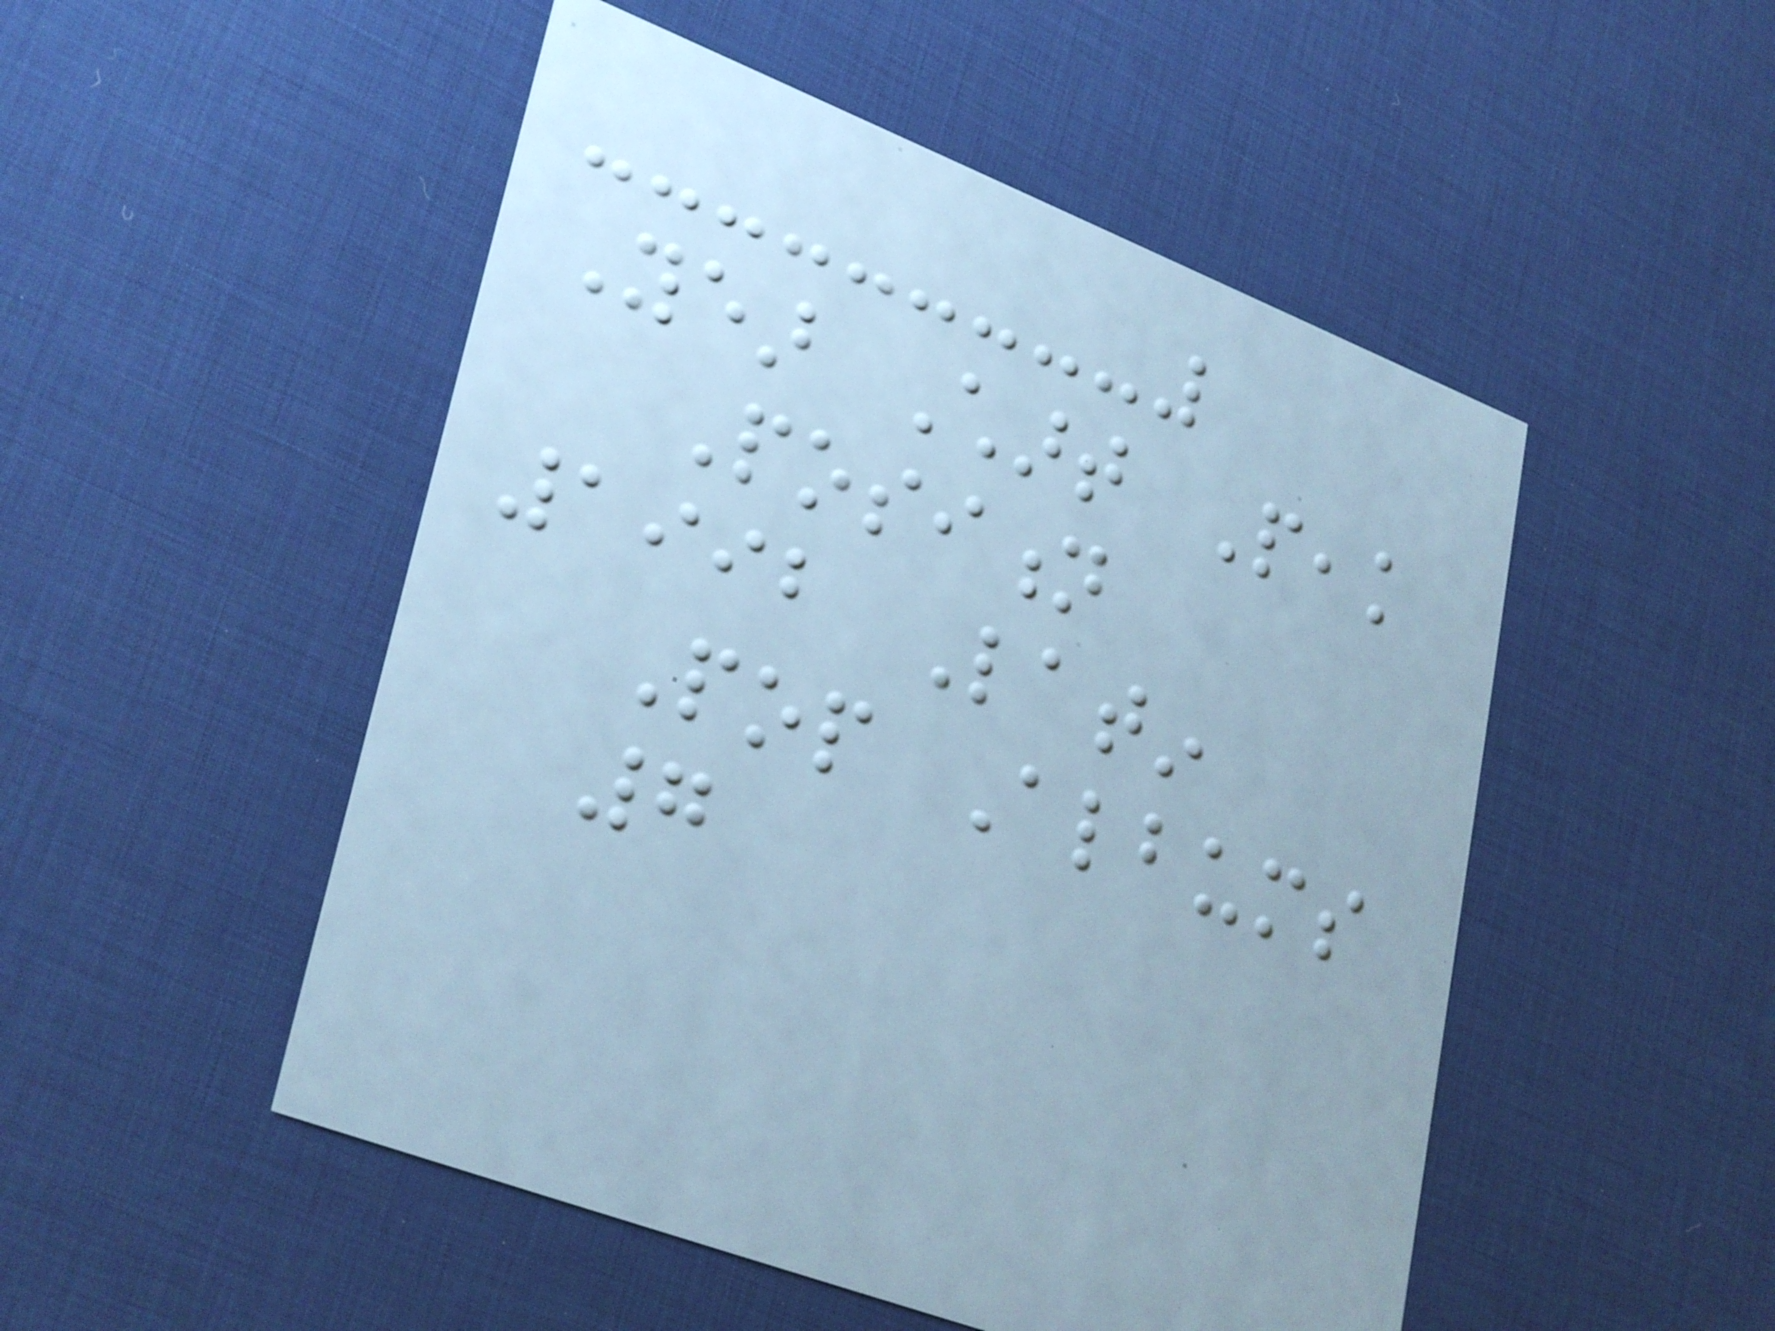Year Chart Peak
Position
1992 Latin
Pop Albums
7
